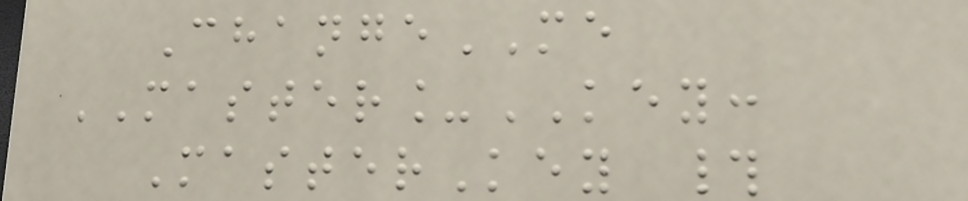ChangeME
MASTER_KEY:
MasterKey #
